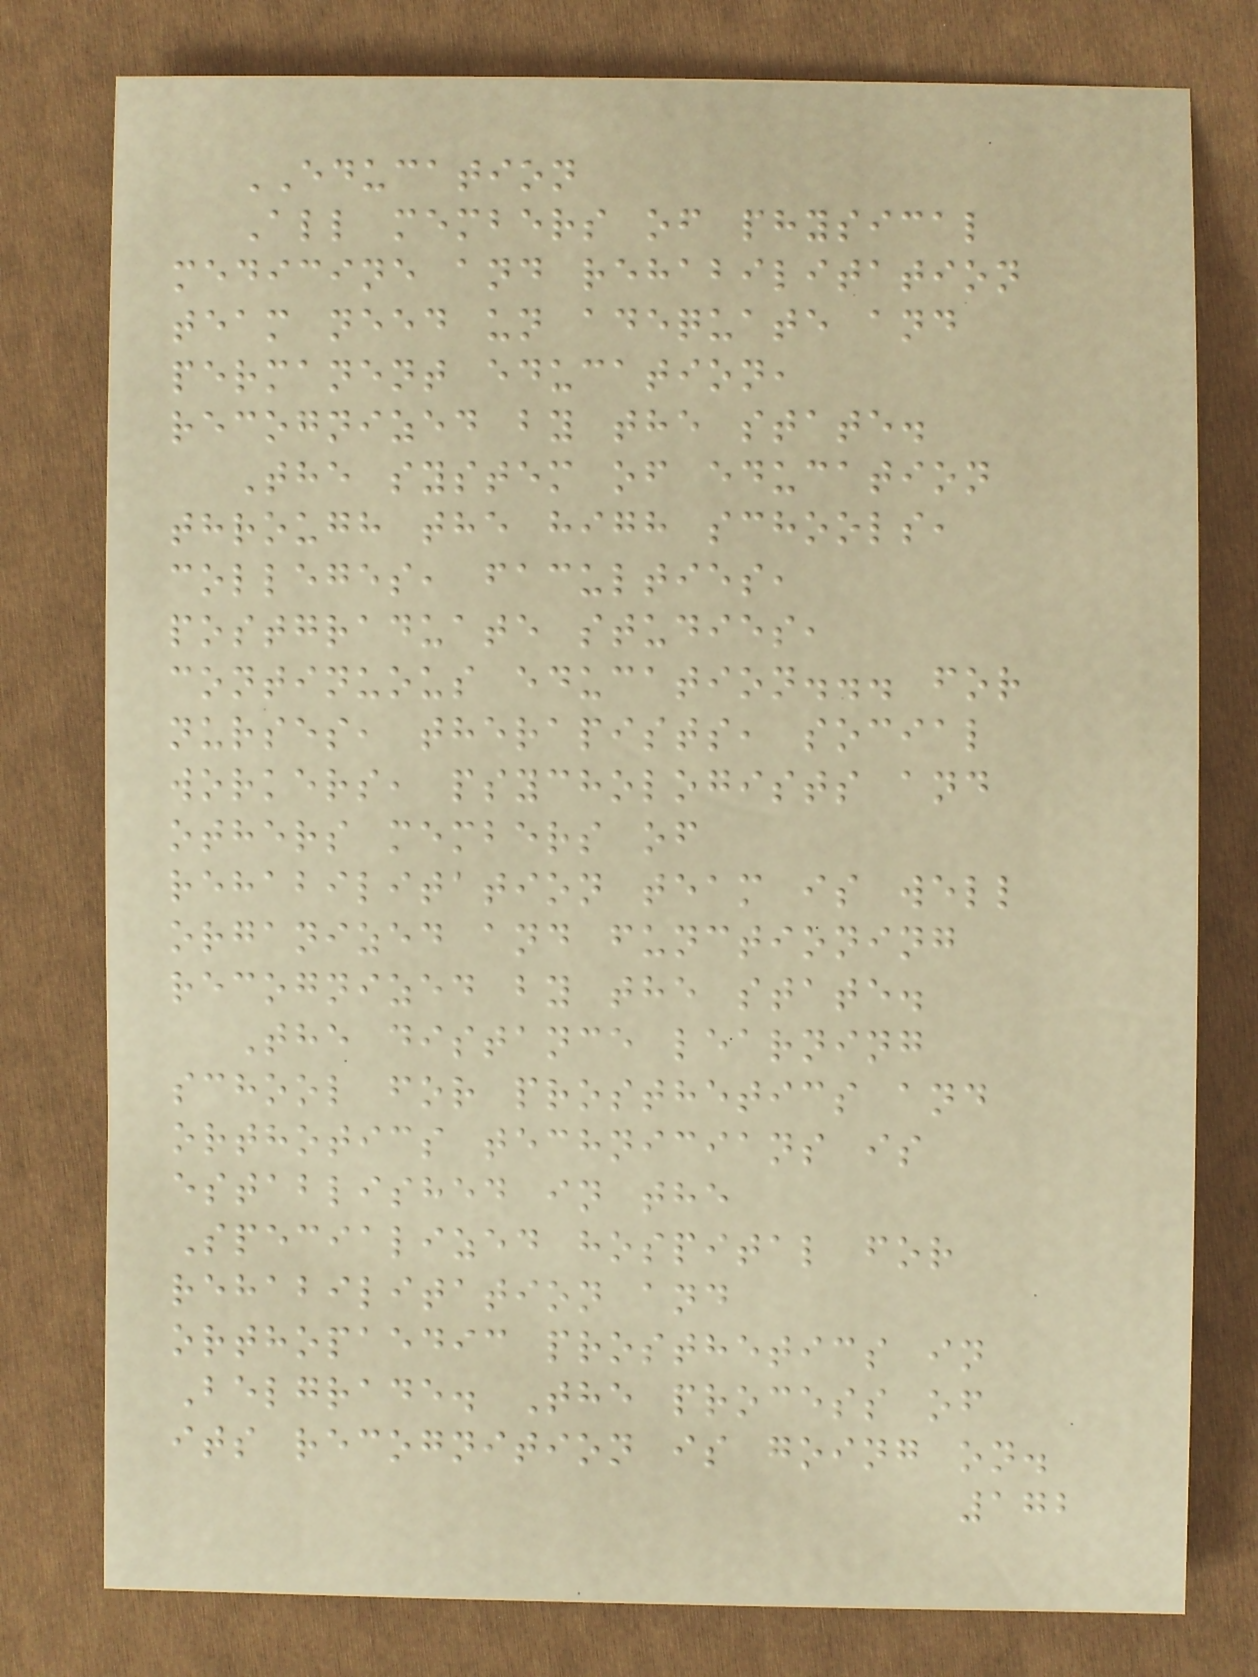EDUCATION
All members of physical
medicine and rehabilitation
team need un adequate and
permanent education,
recognized by the state.
The system of education
through the high schools,
colleges, faculties,
postgraduate studies,
continuous education... for
nurses, therapists, social
workers, psychologists and
others members of
rehabilitation team is well
organized and functioning
recognized by the state.
The distance learning
school for prosthetics and
orthotics technicians is
established in the
Specialized hospital for
rehabilitation and
orthopaedic prosthetics in
Belgrade. The process of
its recognition is going on.
172
